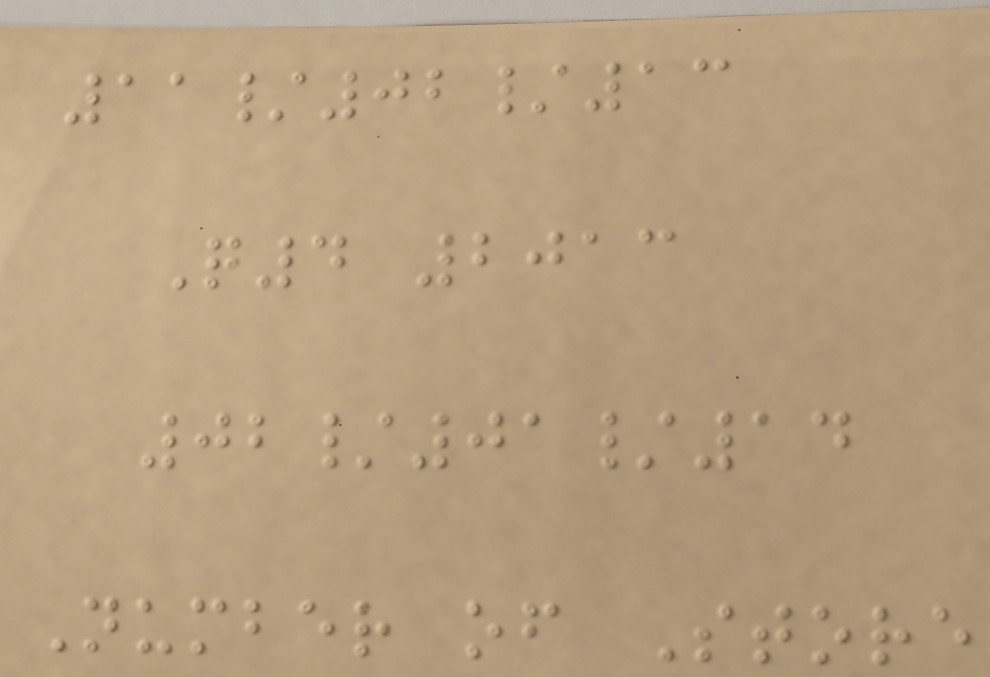11/02/13
Q4 2013
02/01/14
Number of Store
